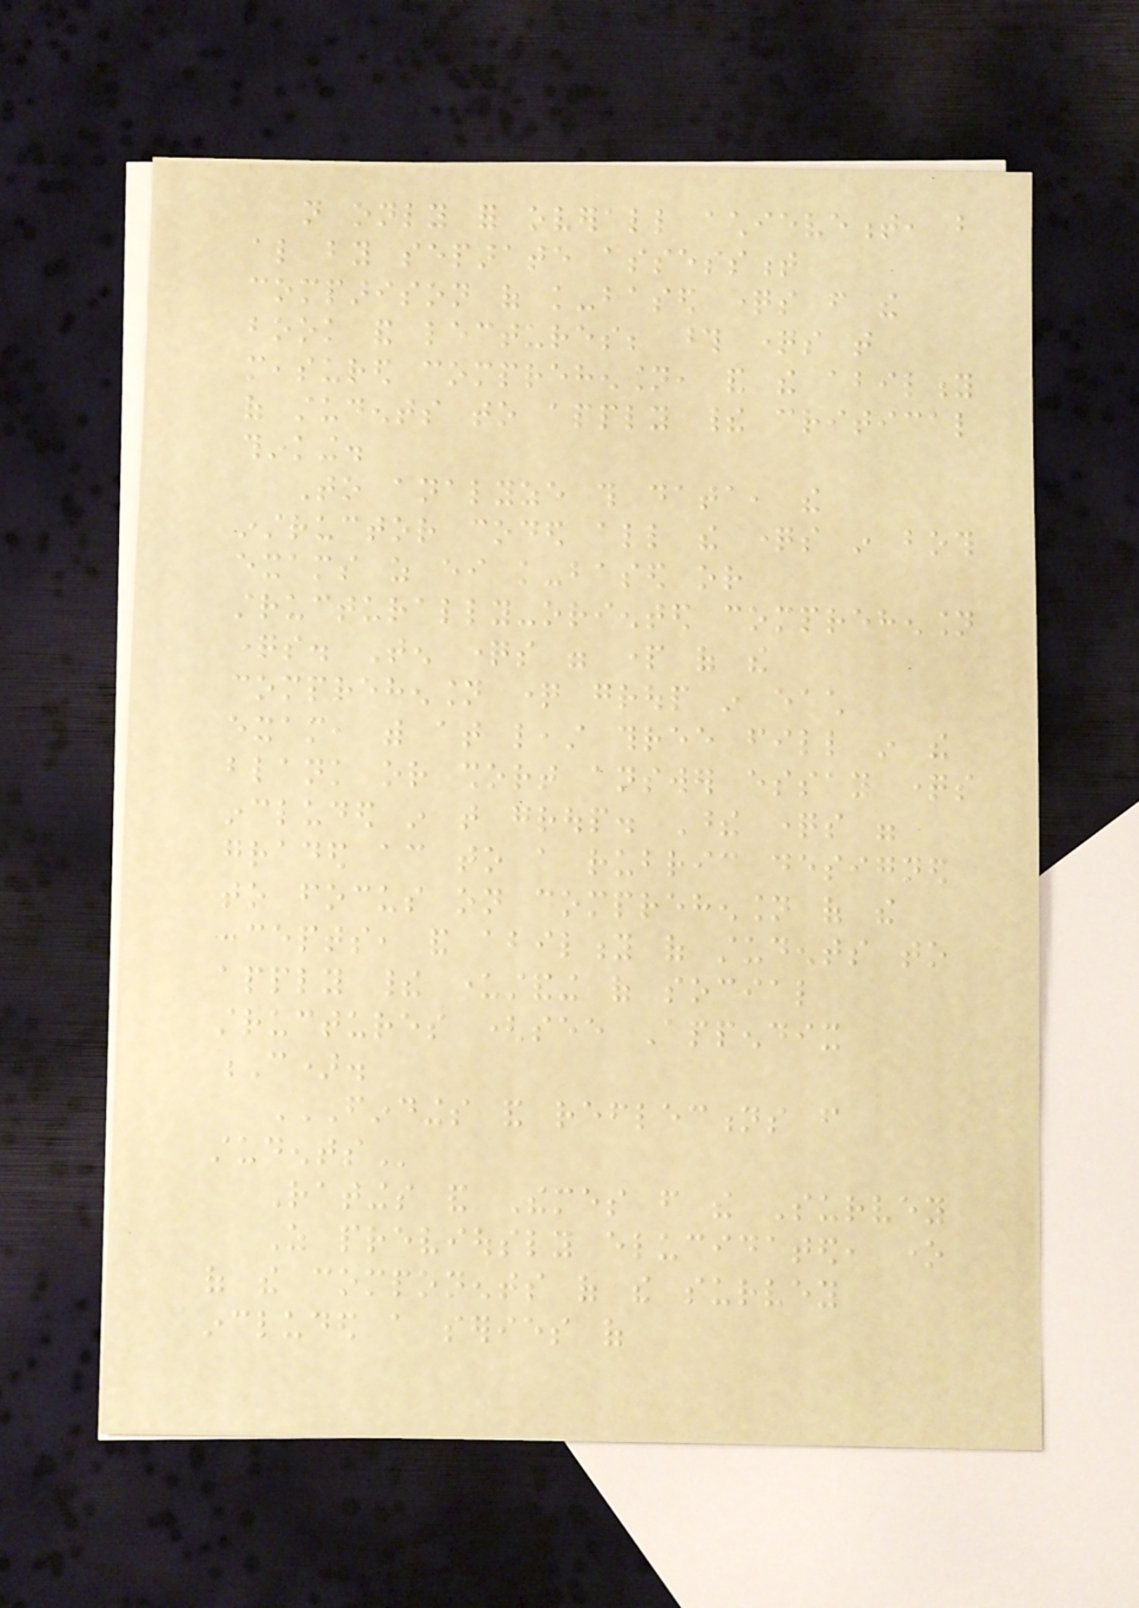not only for overall achievement, but
also by separate assessment
comparison of knowledge-based questions from the
book and lectures; those questions that
measured comprehension, and the ability
of students to apply their critical
thinking.
To analyze this data, the
instructor coded all the questions in both
exams as either knowledge-based or
structurally-oriented comprehension
questions. Ten questions were part of the
comprehension question group in each
exam, with at least three fill in the
blank or short answer essay questions
included in that group. These questions were
graded according to a rubric designed
to focus on comprehension of the
concepts, and ability of students to
apply their understanding of social
structures (see Appendix
C).
FINDINGS AND REFLECTIONS FROM
STUDENTS
Ratings and Themes from the Survey
As previously elucidated, one
of the components of the survey
included a series of
